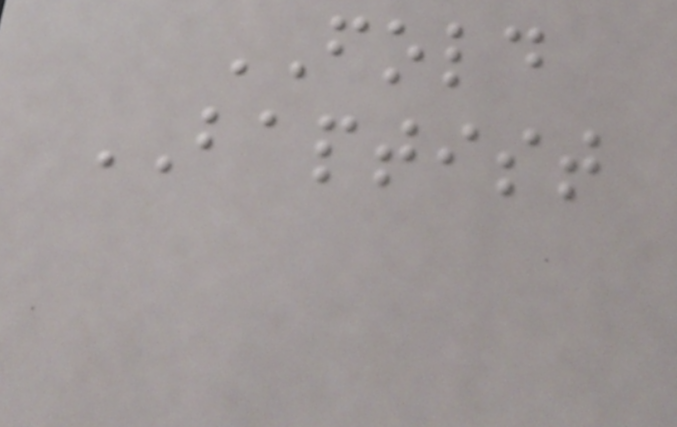FOLD
BAPTIST
